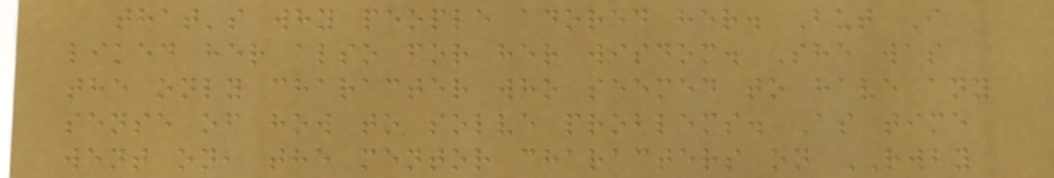that's why people adored her. But I
liked her also for her wisdom. She was
the only character who seemed to have any
sense of how to solve problems. As time
went on, the mentor characters on RWBY
